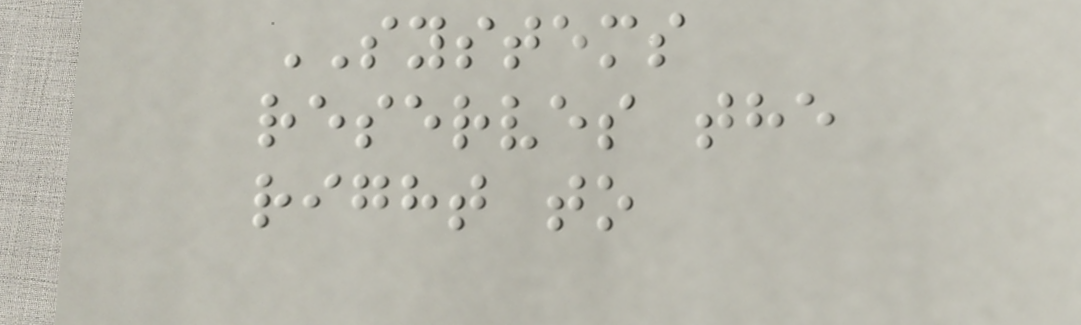SYSTEMS
reserves the
right to
